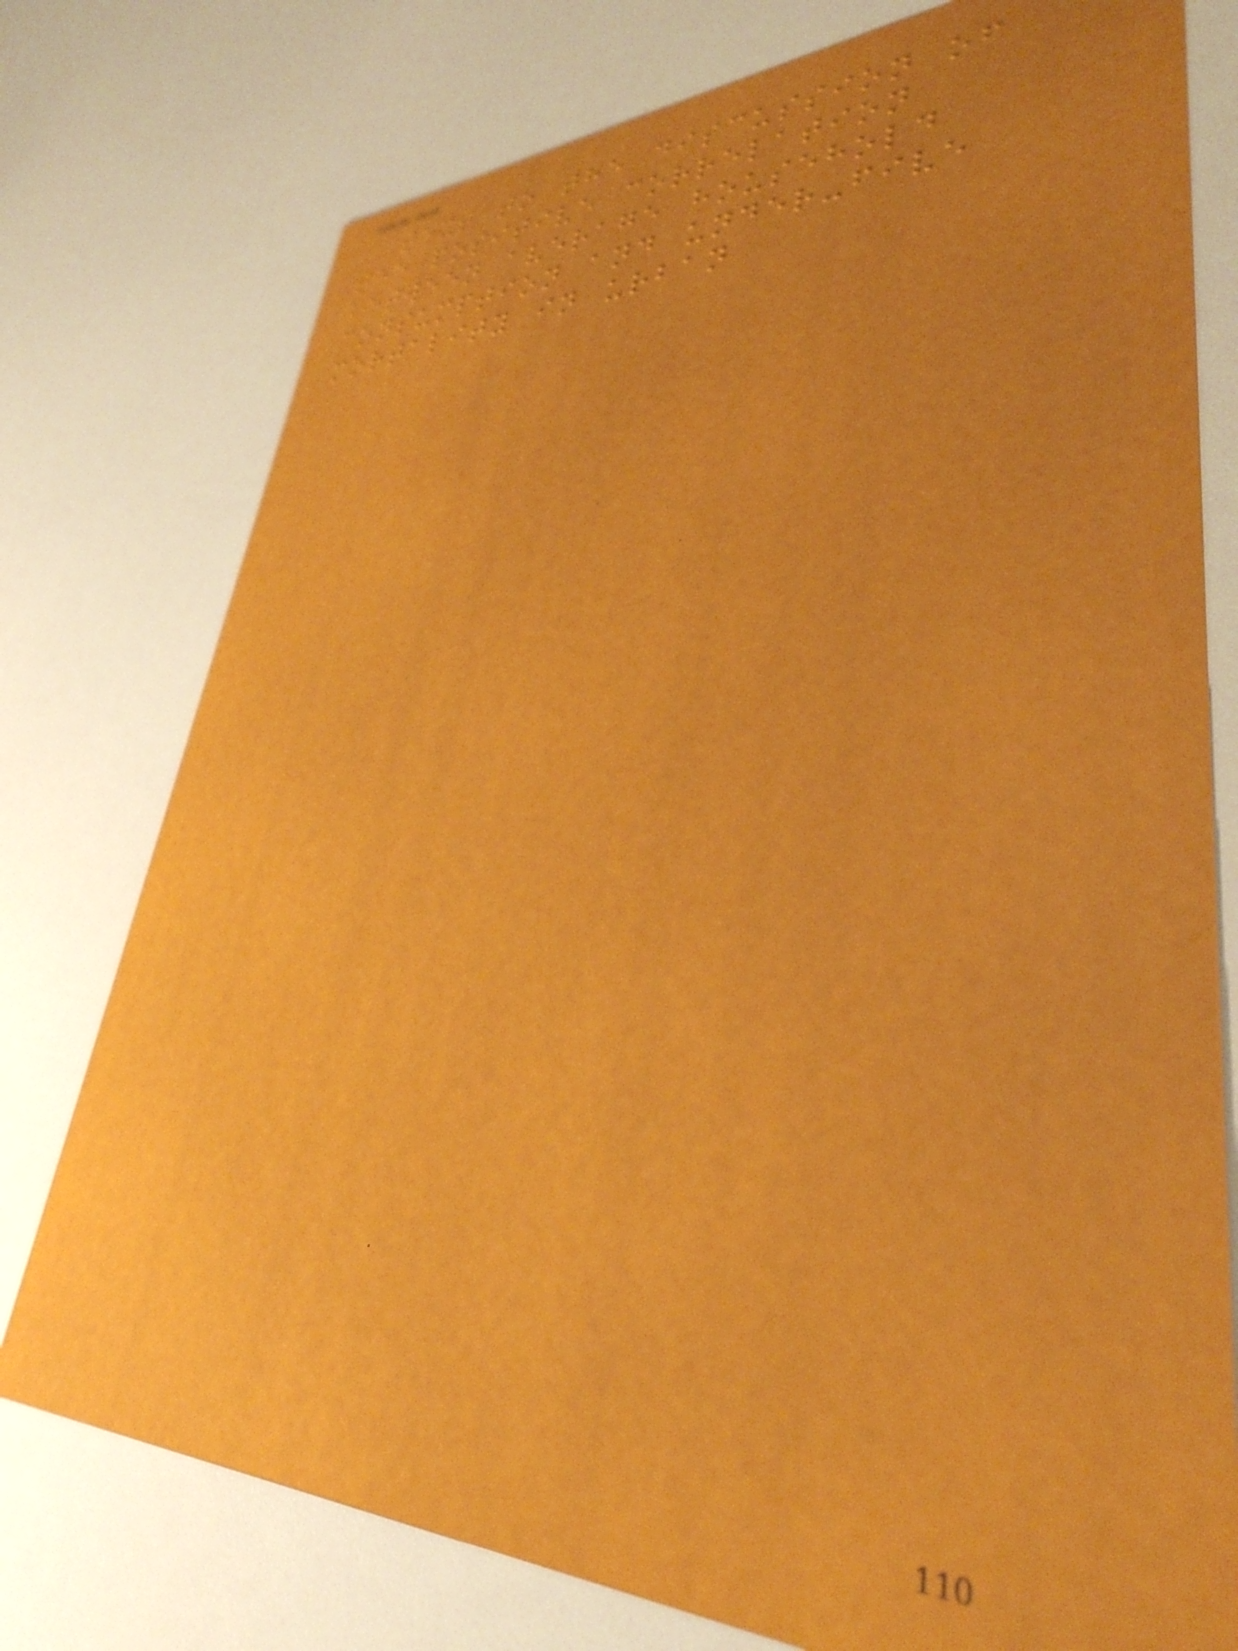text to the discussion of
the positive correlation
between average household
consumption and under-five
mortality in urban
